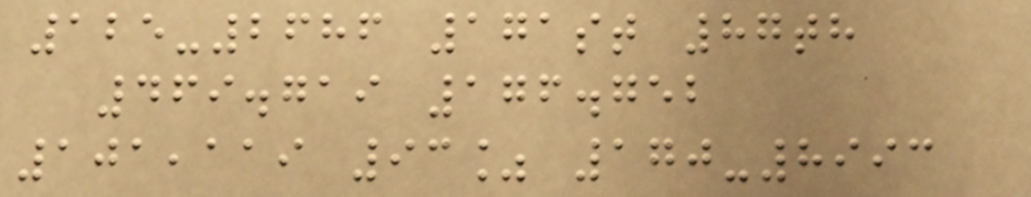125-2686 171st 87th
469.719 176.752
101,119 93% 170-8993
